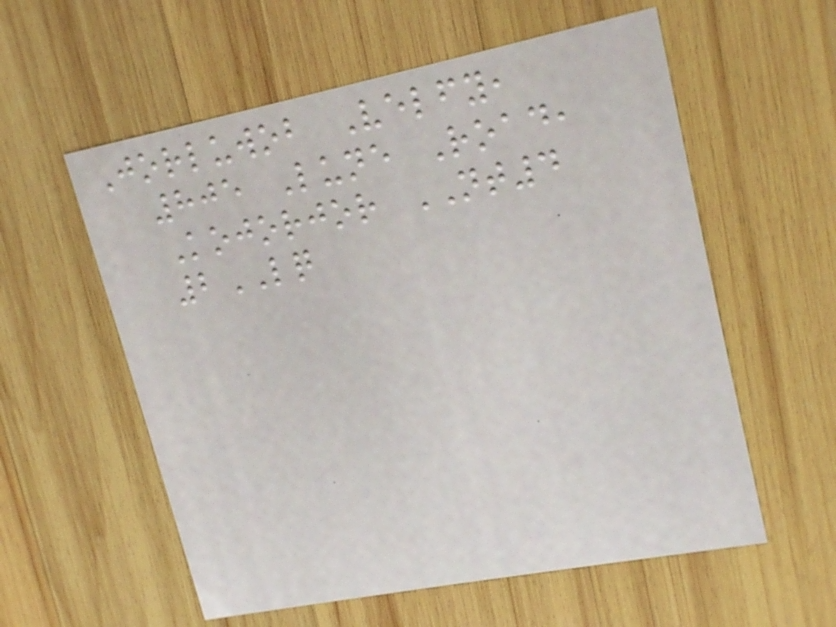Jorluwob Velfy,
805 Lune Road,
Kojorjor NT4
2LQ
